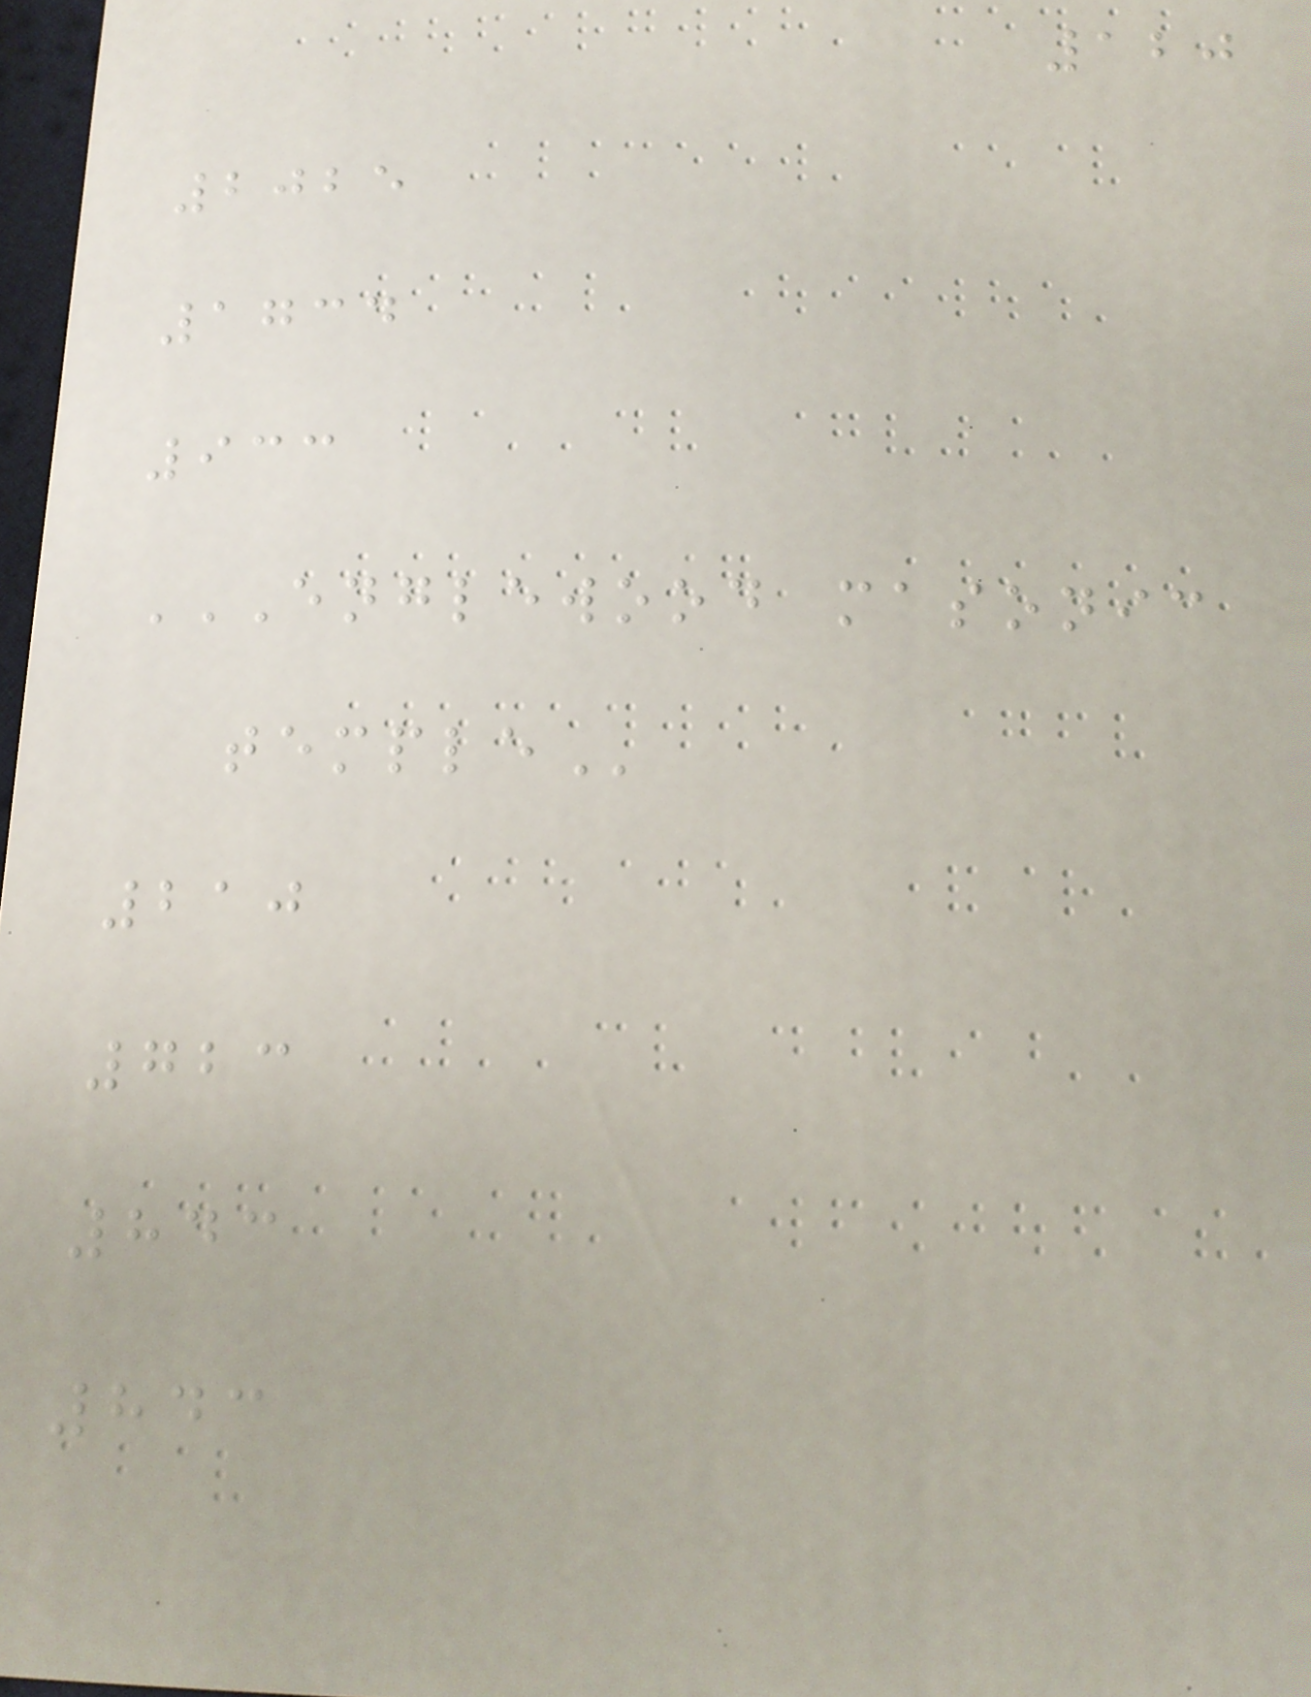120
2025
1734
933
ENGLEWOOD MASONIC
TEMPLE
210
723
843
843
